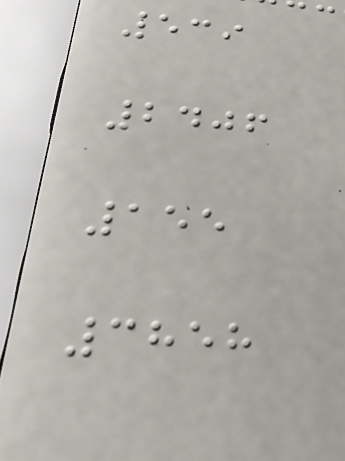539
2406
155
3858
